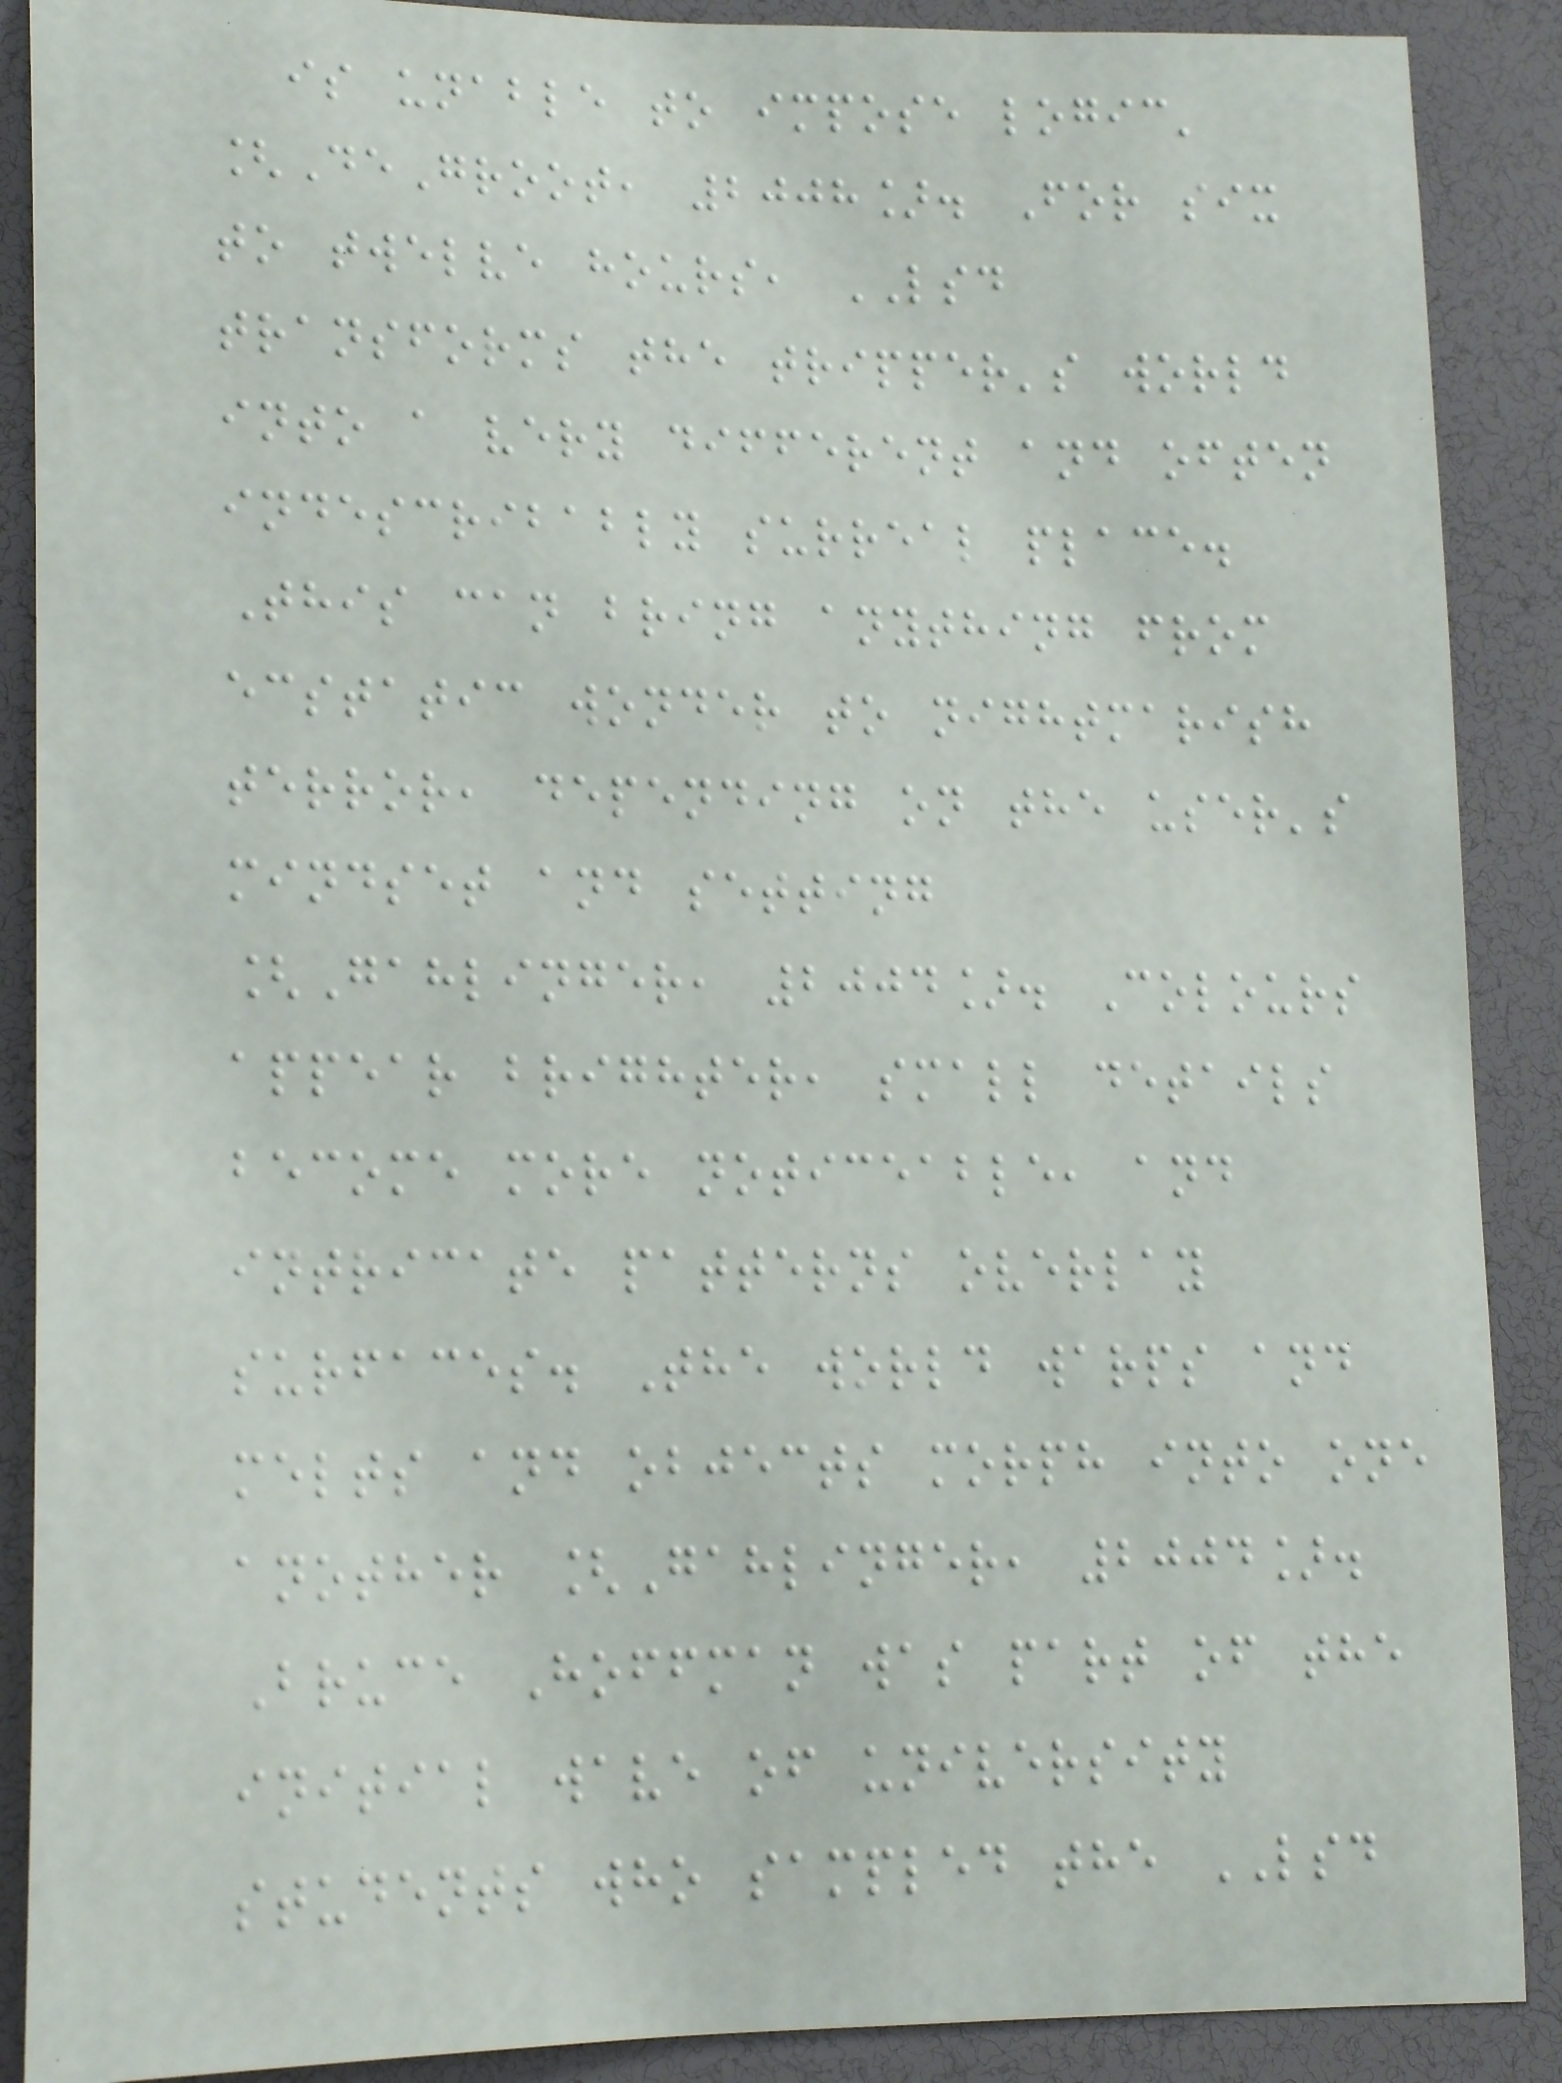is unable to impose logic'
[DeGroot, 2008]. For six
to twelve hours, LSD
transforms the tripper's world
into a very different and often
indescribably surreal place.
This can bring anything from
ecstatic wonder to nightmarish
terror, depending on the user's
mindset and setting
[Gahlinger, 2004]. Colours
appear brighter, small details
become more noticeable, and
intricate patterns overlay
surfaces. The world warps and
melts and objects morph into one
another [Gahlinger, 2004].
Bruce Hoffman was part of the
initial wave of university
students who sampled the LSD
